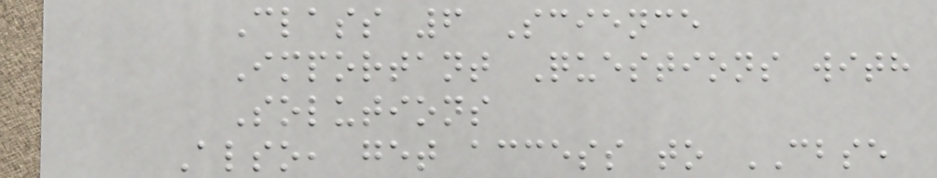Class 6 Science
Important Questions with
Solutions
Also, get access to CBSE
